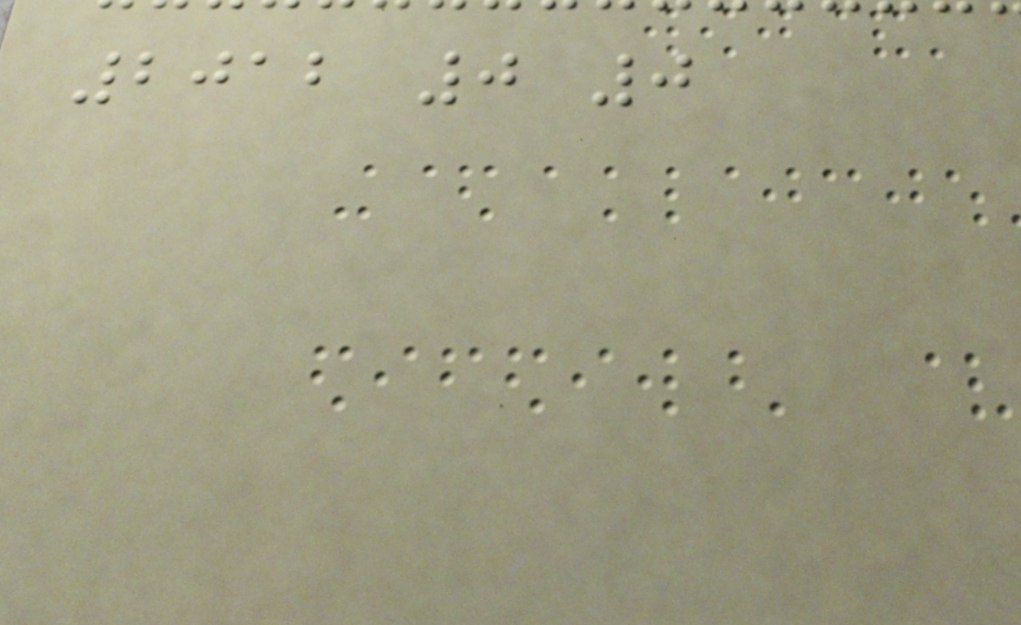2012 0 0
